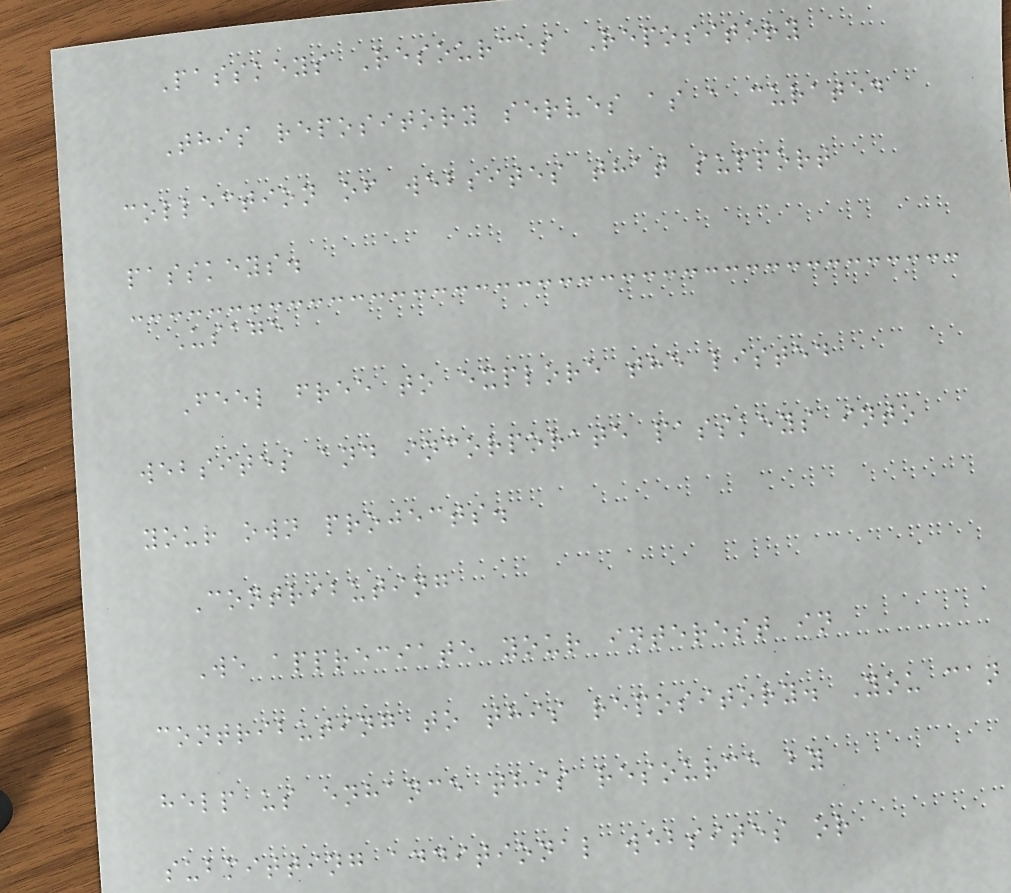Passkeys Resources Repository
This repository serves as a curated
collection of websites that support
passkeys.
Usage
Feel free to explore the listed
websites and incorporate passkeys into
your own projects.
Contributing
We appreciate your interest in
contributing to this repository. You can
help us enhance this resource by
submitting additional websites or
